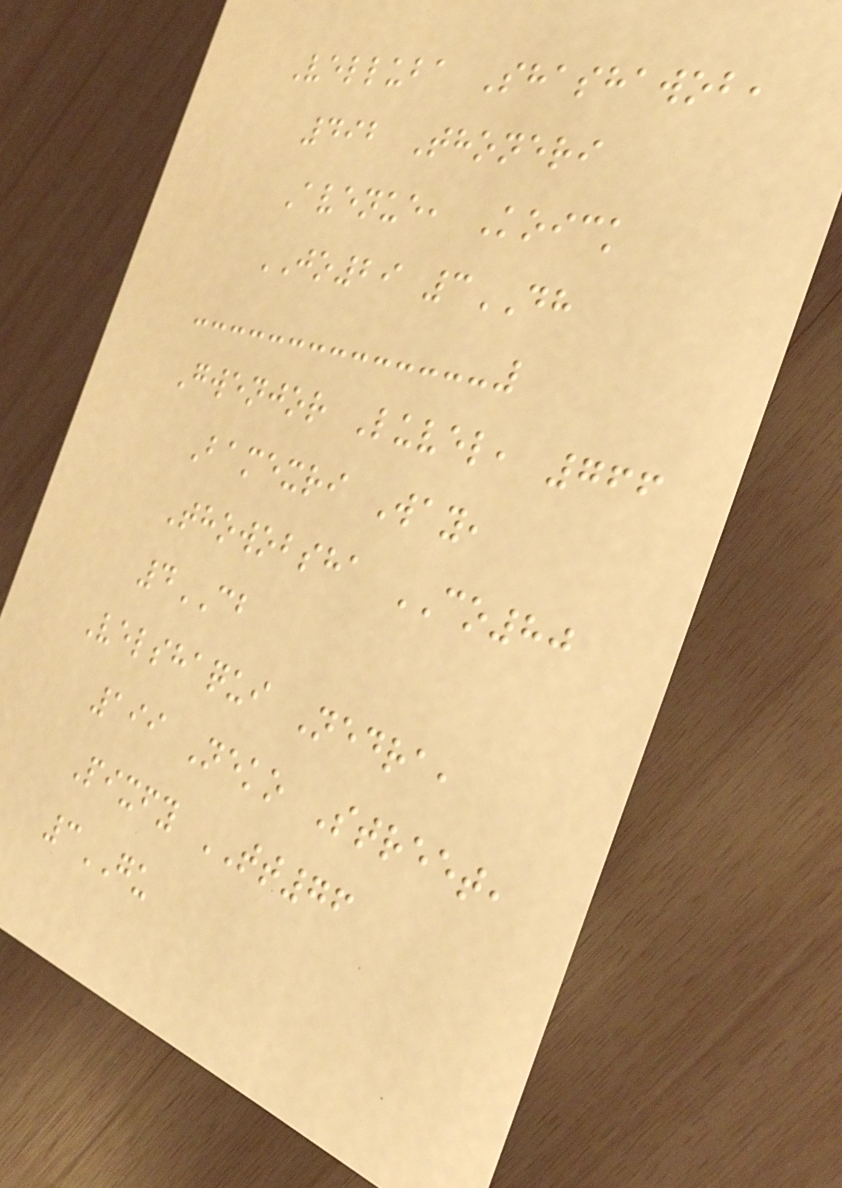Velluba Shashawob,
492 Thoneri
Avenue, Koick
JO29 3DH
Gwenjor Luvel, 766
Bamexri Way,
Thowobsha CO80
4CB
Velshaqui Nedra,
199 Neko Street,
Pixfy TT76
3GU
